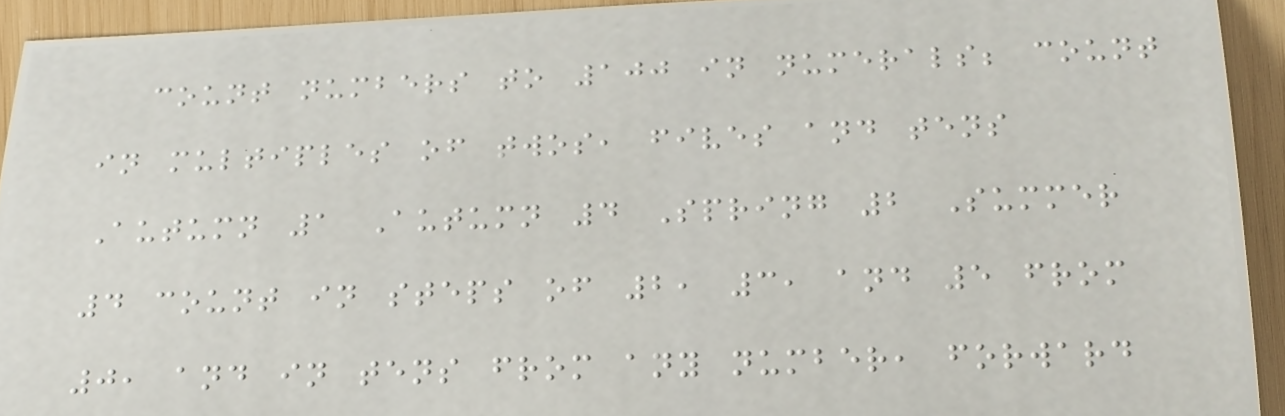count numbers to 100 in numerals; count
in multiples of twos, fives and tens
Autumn 1 Autumn 4 Spring 2 Summer
4 count in steps of 2, 3, and 5 from
0, and in tens from any number, forward
